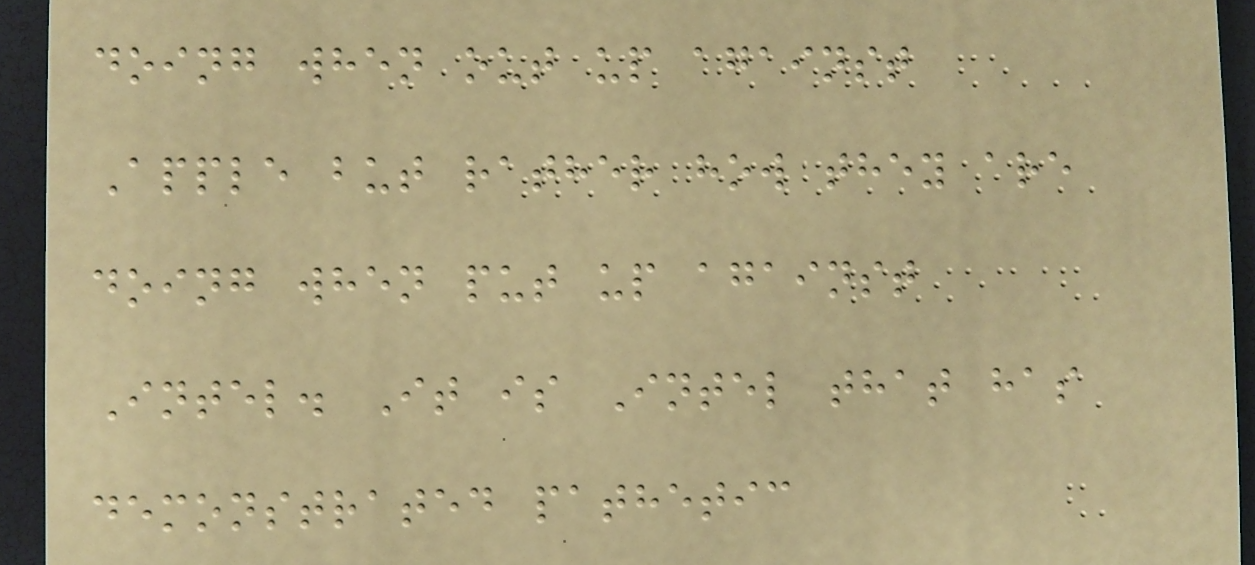doing when out up against
Apple but rather how they are
doing when put up against
Intel. It is Intel that has
demonstrated pathetic
